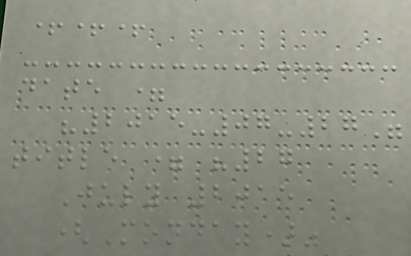+++
date =
"2015-07-27"
title = "27
July 2015
(Monday)"
